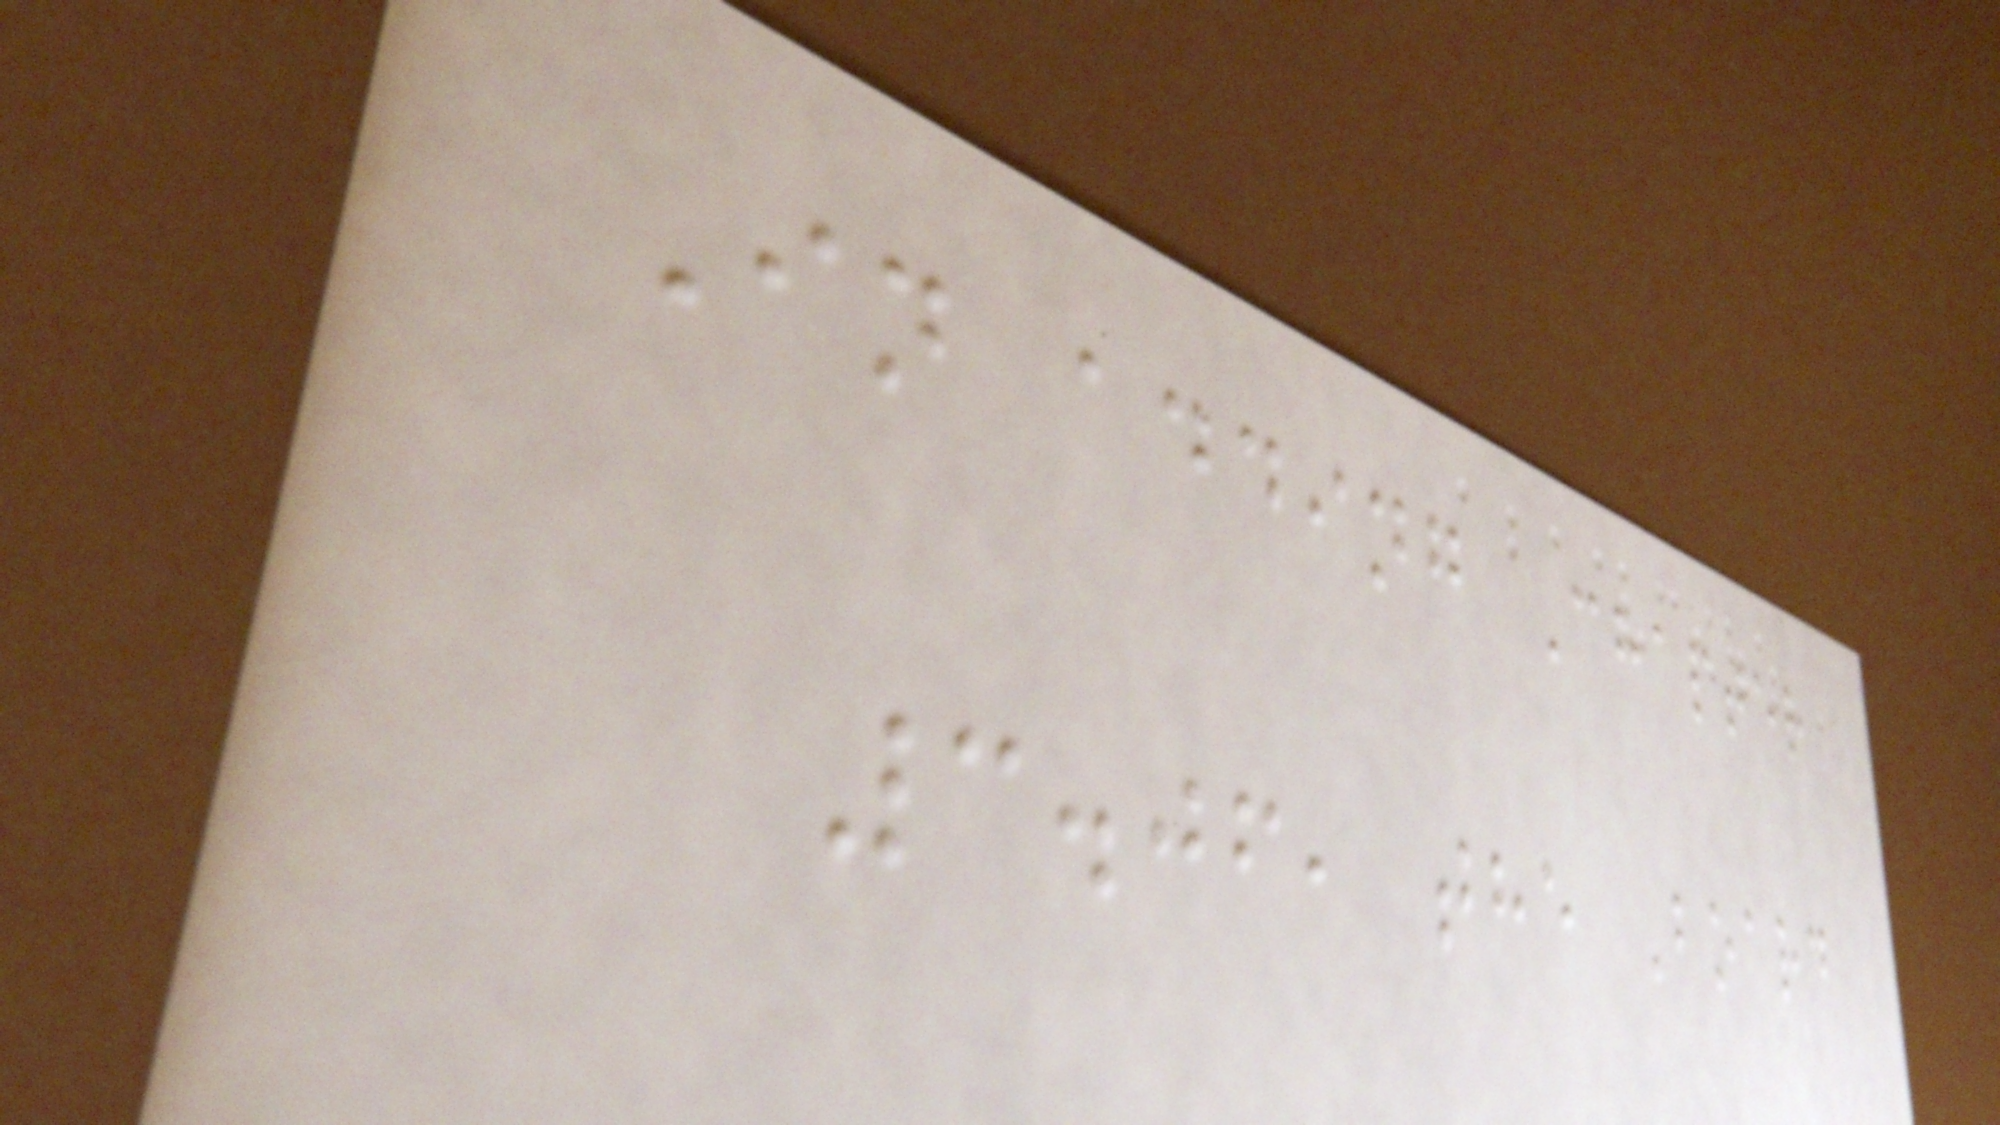In adding Chapter
3.06, the Board
